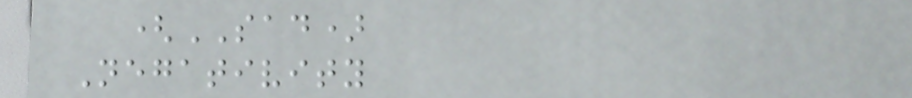(SAD)
Negativity
